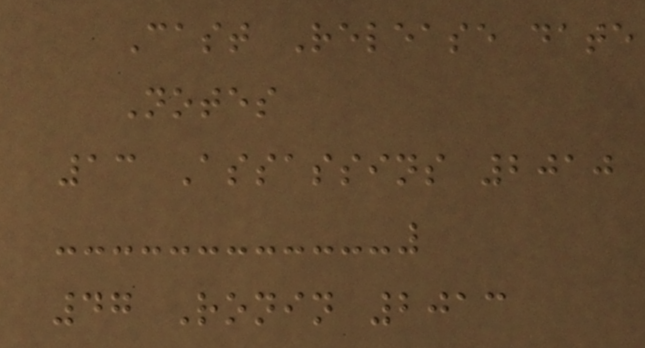Cast Release date
Notes
13 Assassins 2010
47 Ronin 2013
